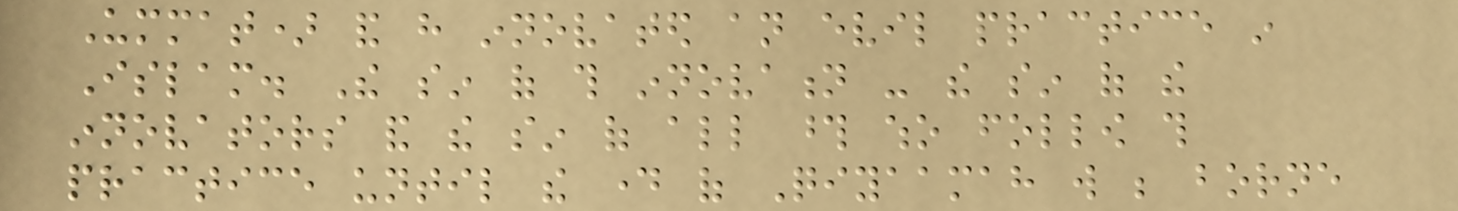Ummat) and have innovated an evil practice in
Islam. The sin of this innovation - the sin of the
innovators and the sin of all those who follow this
practice until the day of Qiyaamah will be borne
